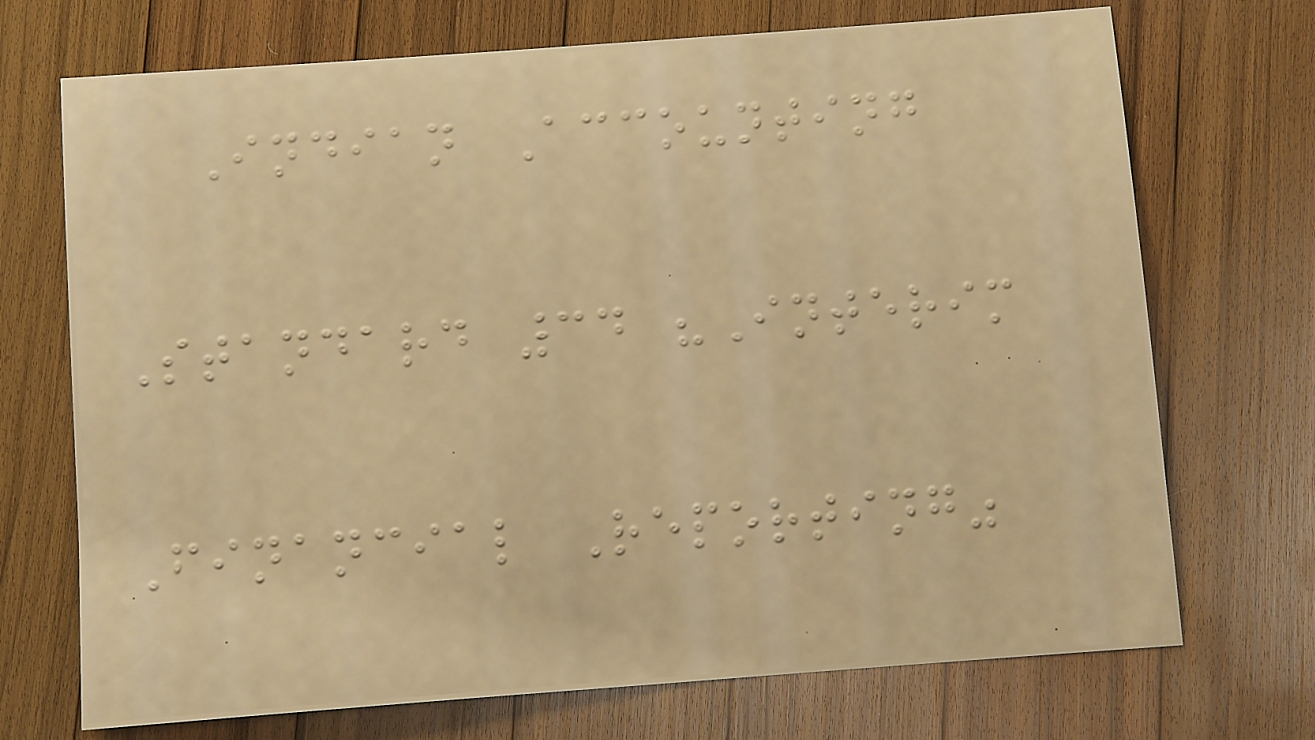Indian Accounting
Standard 34 "Interim
Financial Reporting"
